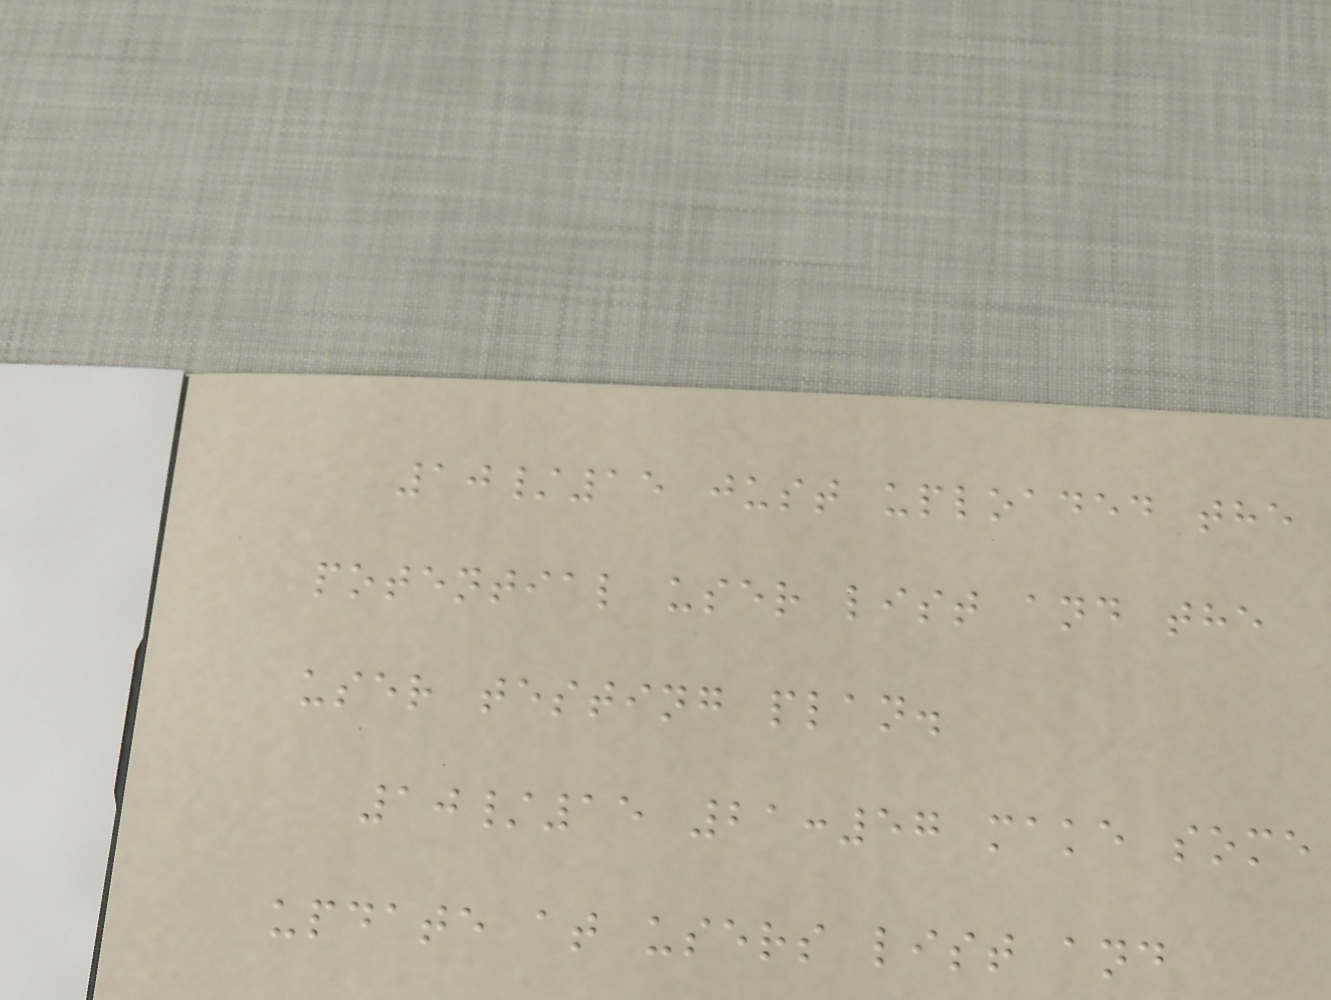10/15 just uploaded the
potential user list and the
user testing plan.
10/15 21:57 make some
update at users list and
